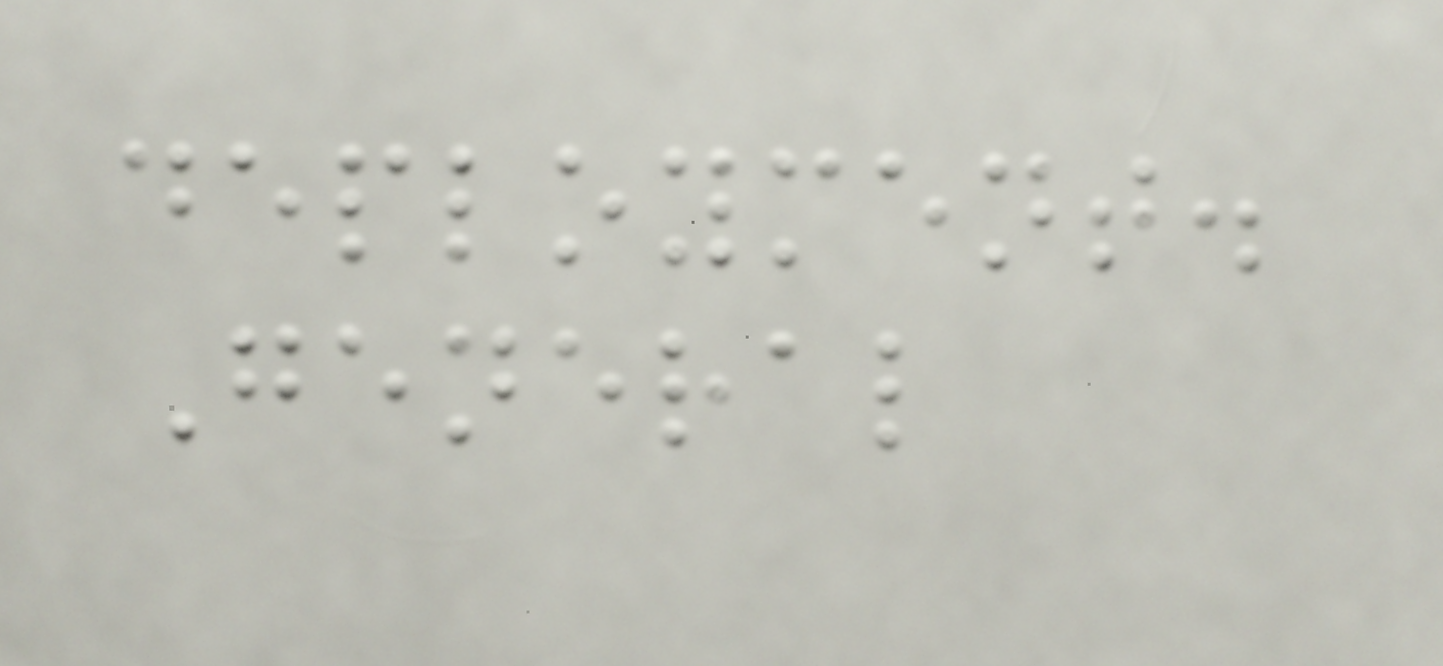deployment.
General
